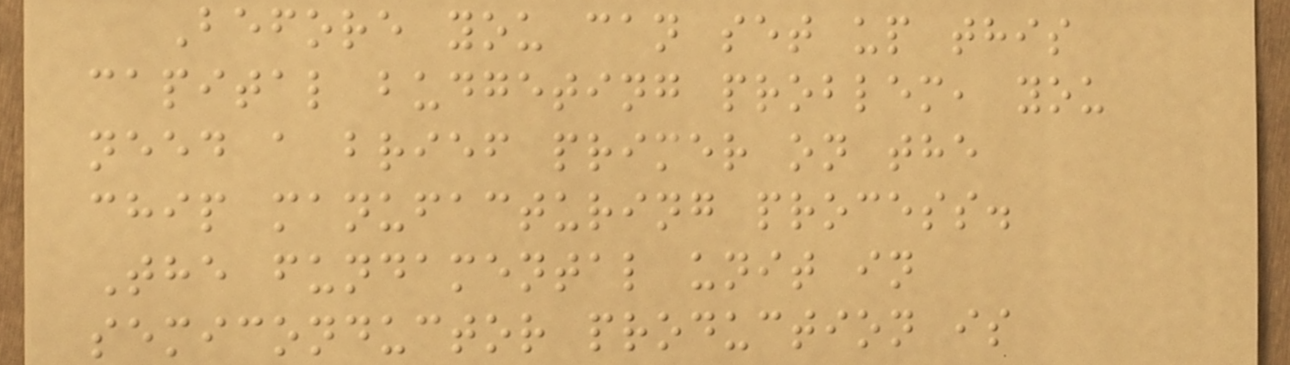Before you can set up this
capital budgeting problem, you
need a brief primer on the
chip manufacturing process.
The fundamental unit in
semiconductor production is
